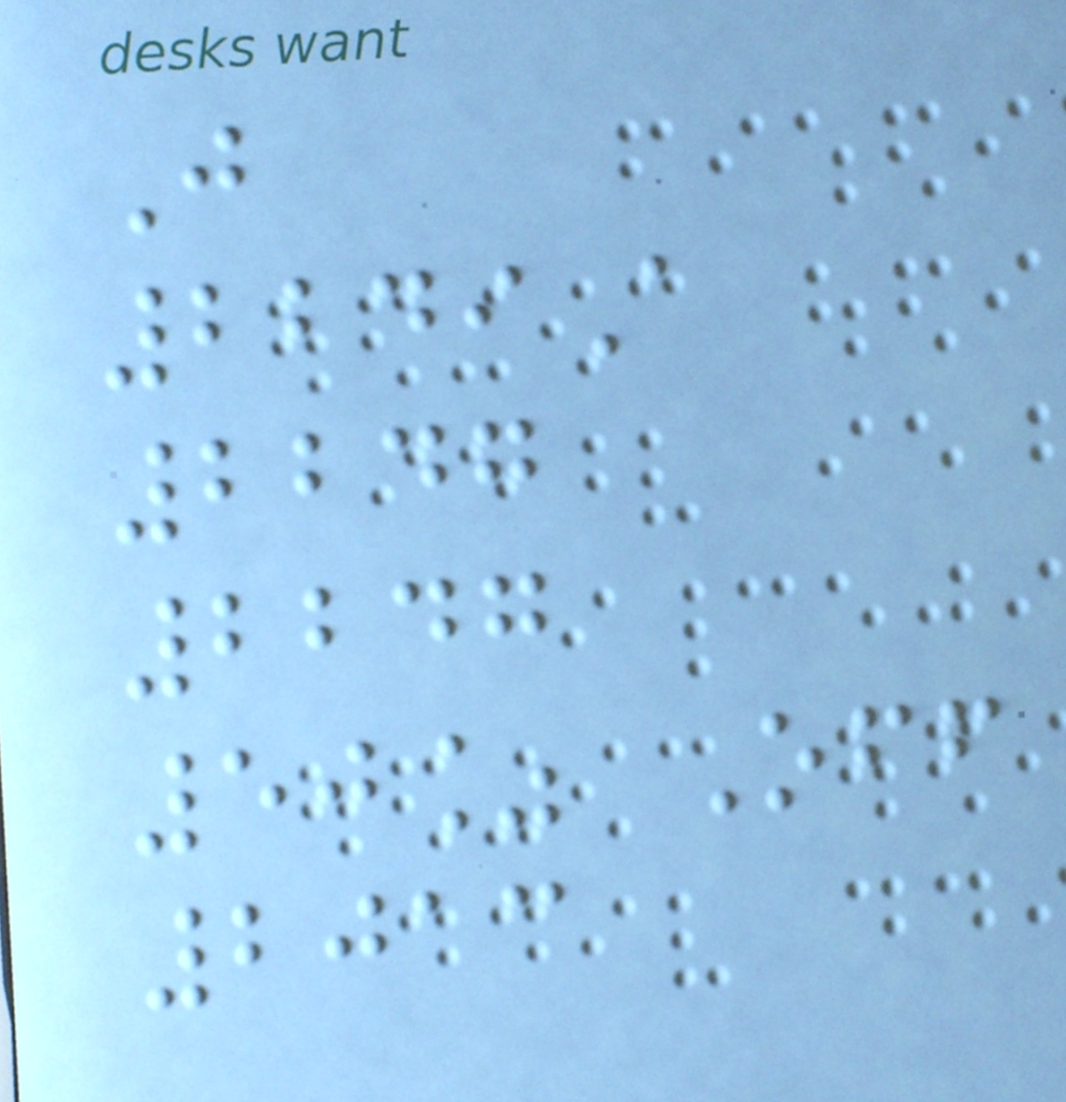J
2249A
2247
2247
50% Off
2013
